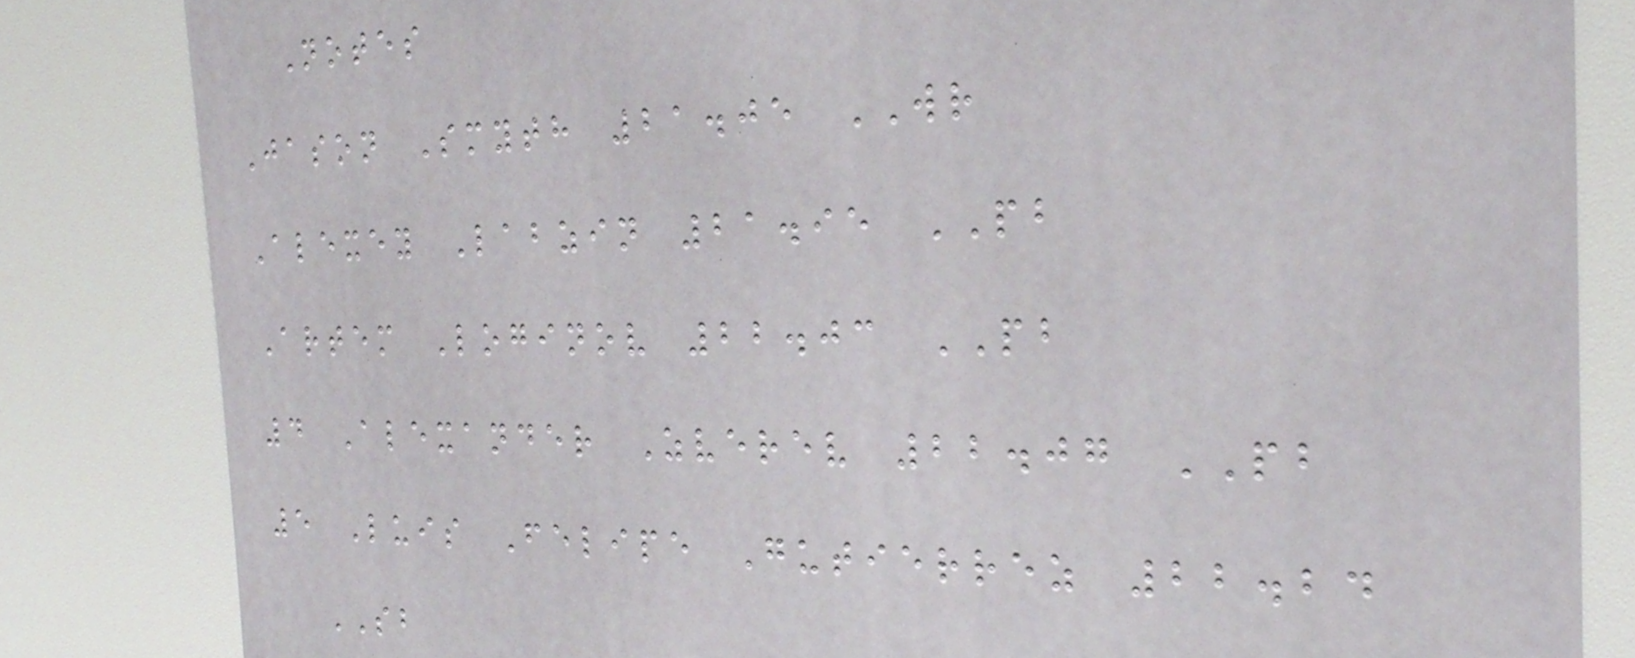Notes
Jason Smyth 21.05 WR
Alexey Labzin 21.95 PB
Artem Loginov 22.03 PB
4 Alexander Zverev 22.07 PB
5 Luis Felipe Gutierrez 22.24
SB
